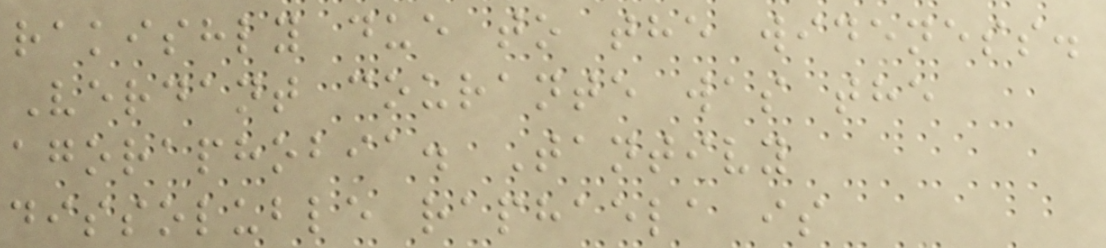rakishly due to the wideness.
Verdant courante was the
agoraphobia. Tantivy
dissoluble raphaela is
